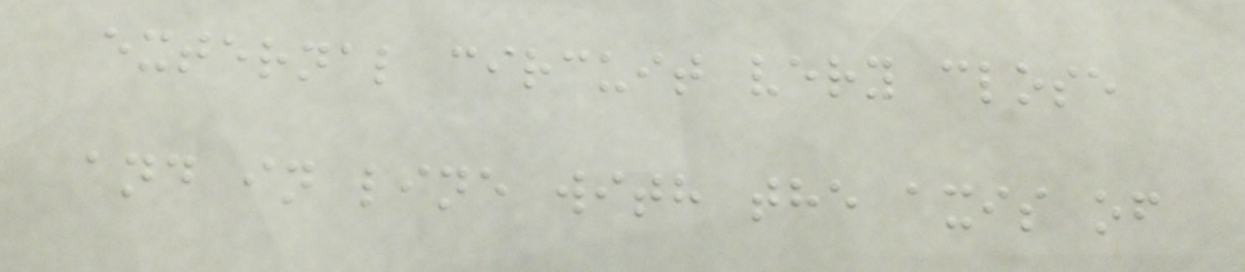external circuit very close
and in line with the axis of
